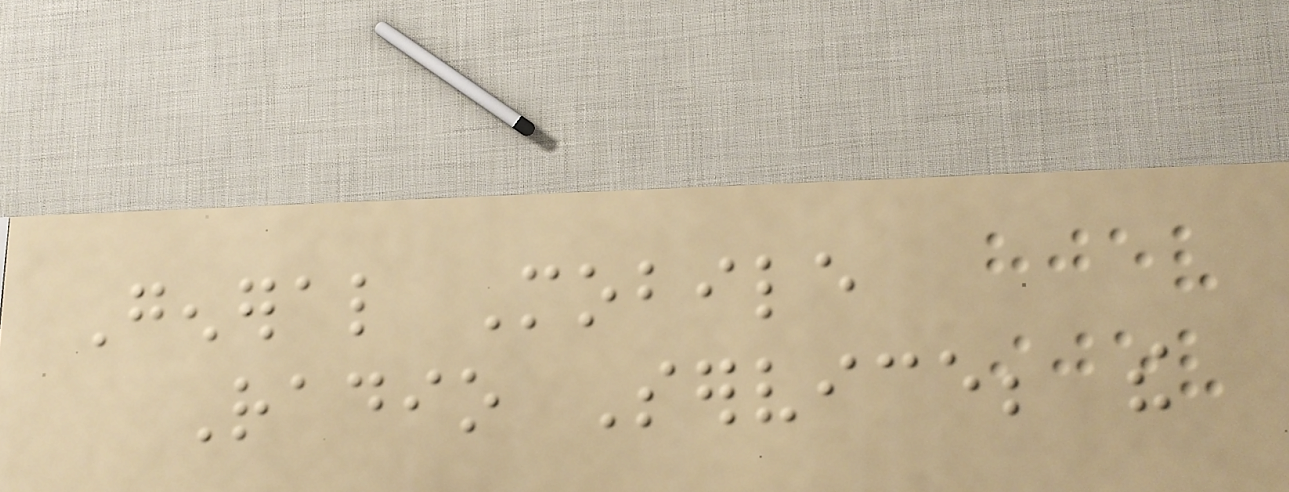General Mobile
Radio Service; the
